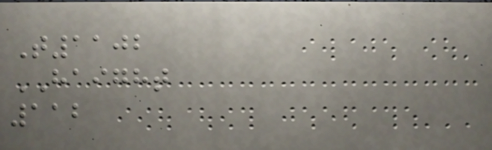T1102
HAIGHT
112
